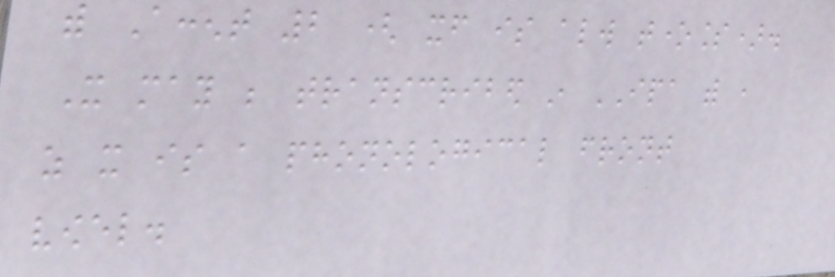with Accent 2 ( itself is always toneless).
It may be transcribed in IPA with ,
as it is a phonological front
vowel.
